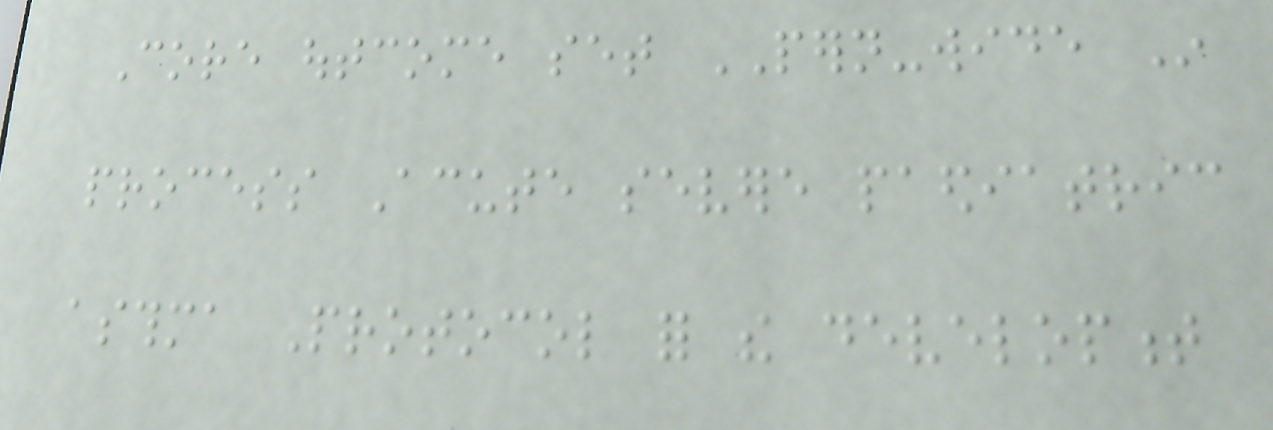Core outcome set PERN-wide In
process Acute severe paediatric
asthma Protocol for the development
